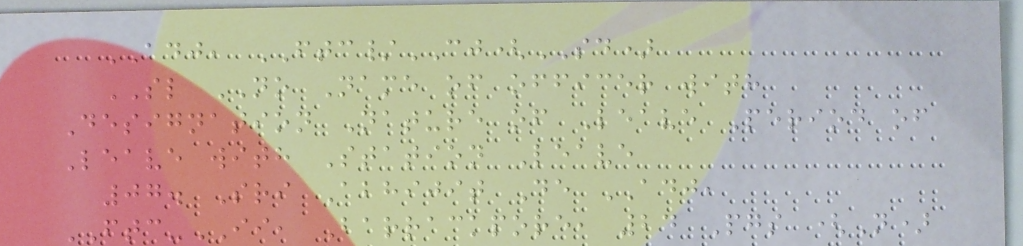ADJ, FTC/CJ(SD)
SL NO Name of officer with
Designation Nature of Leave Period of
Leave with Station Leave
07. Sri Abhijit De ADJ,
FTC-II, Barrackpore, 24 Pgs (N)
